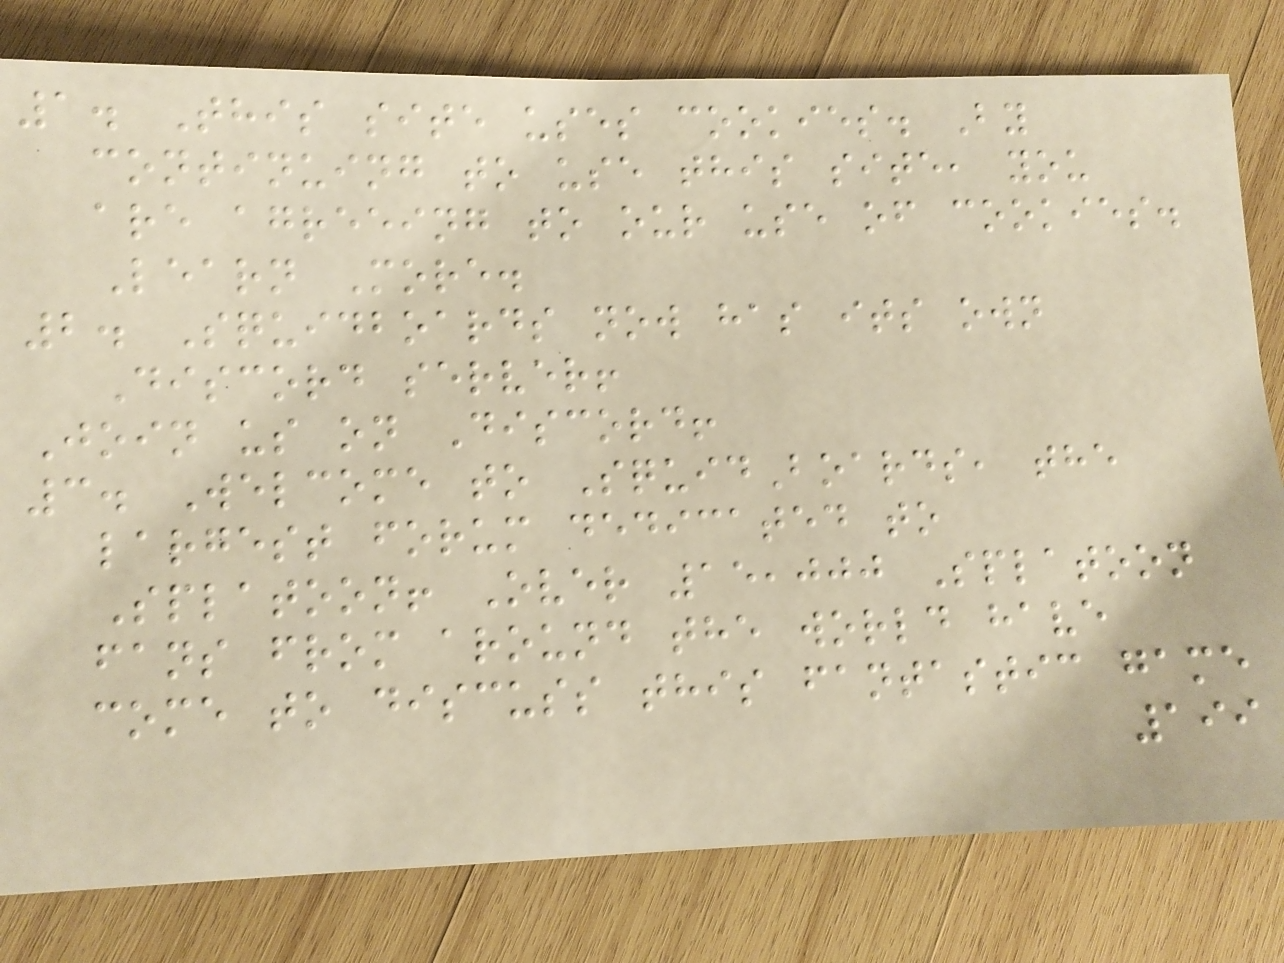1. This site uses cookies. By
continuing to use this site, you
are agreeing to our use of cookies.
Learn More.
2. Squidboards now has its own
Discord server!
Join us on Discord!
3. Welcome to SquidBoards, the
largest forum dedicated to
Splatoon! Over 15,000 Splatoon
fans from around the world have
come to discuss this fantastic game
199
